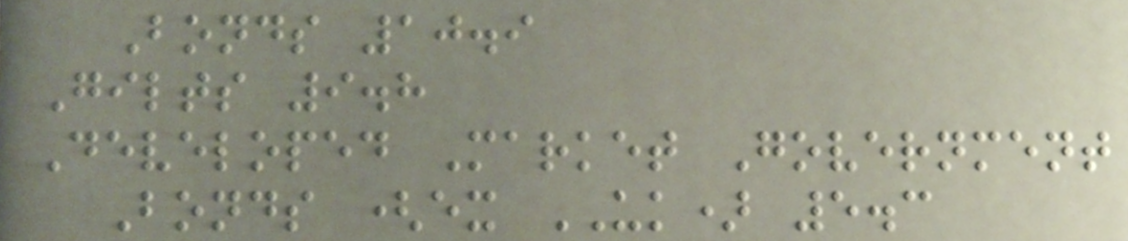Bonds 10.9
Gilts 9.8
Developed Market Government
Bonds (ex UK) 5.3
